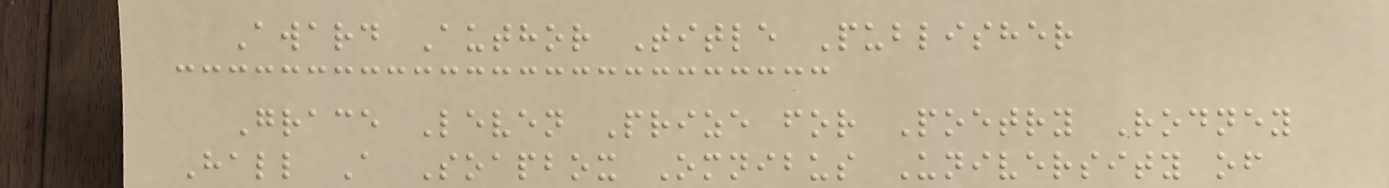Award Author Title Publisher
Grace Leven Prize for Poetry Rodney
Hall A Soapbox Omnibus University of
